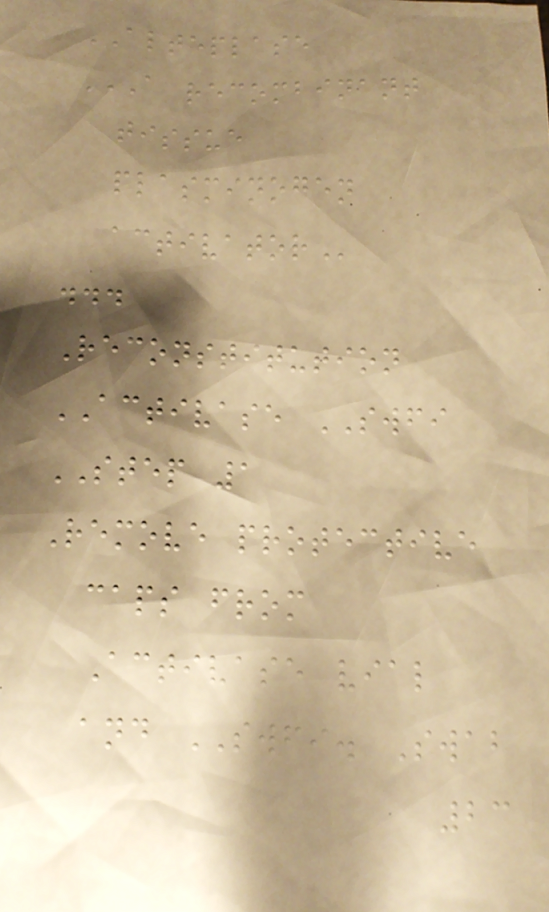ALTEPLASE
A RECOMBINANT
TISSUE
PLASMINOGEN
ACTIVATOR
...
Reconstitution
ACTIVASE SWFI
STEP 1
Remove protective
caps from
Activase vial
and SWFI. Swab
23
